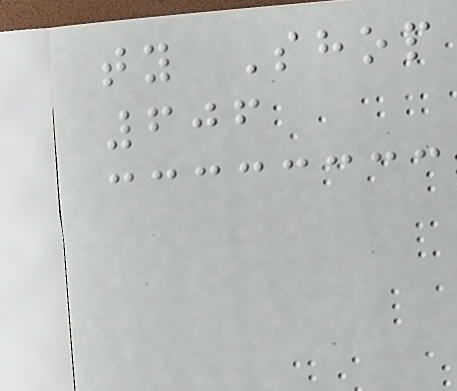ty Shop
606
